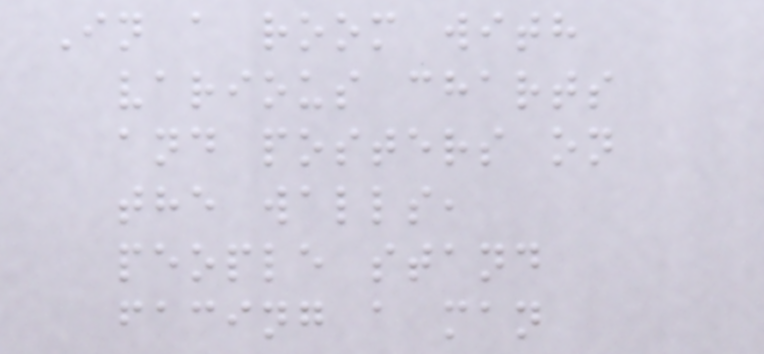In a room with
various charts
and posters on
the walls,
people stand
facing a man
